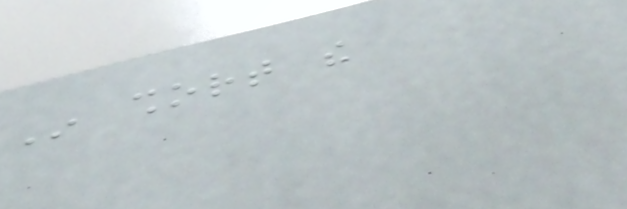In short the
